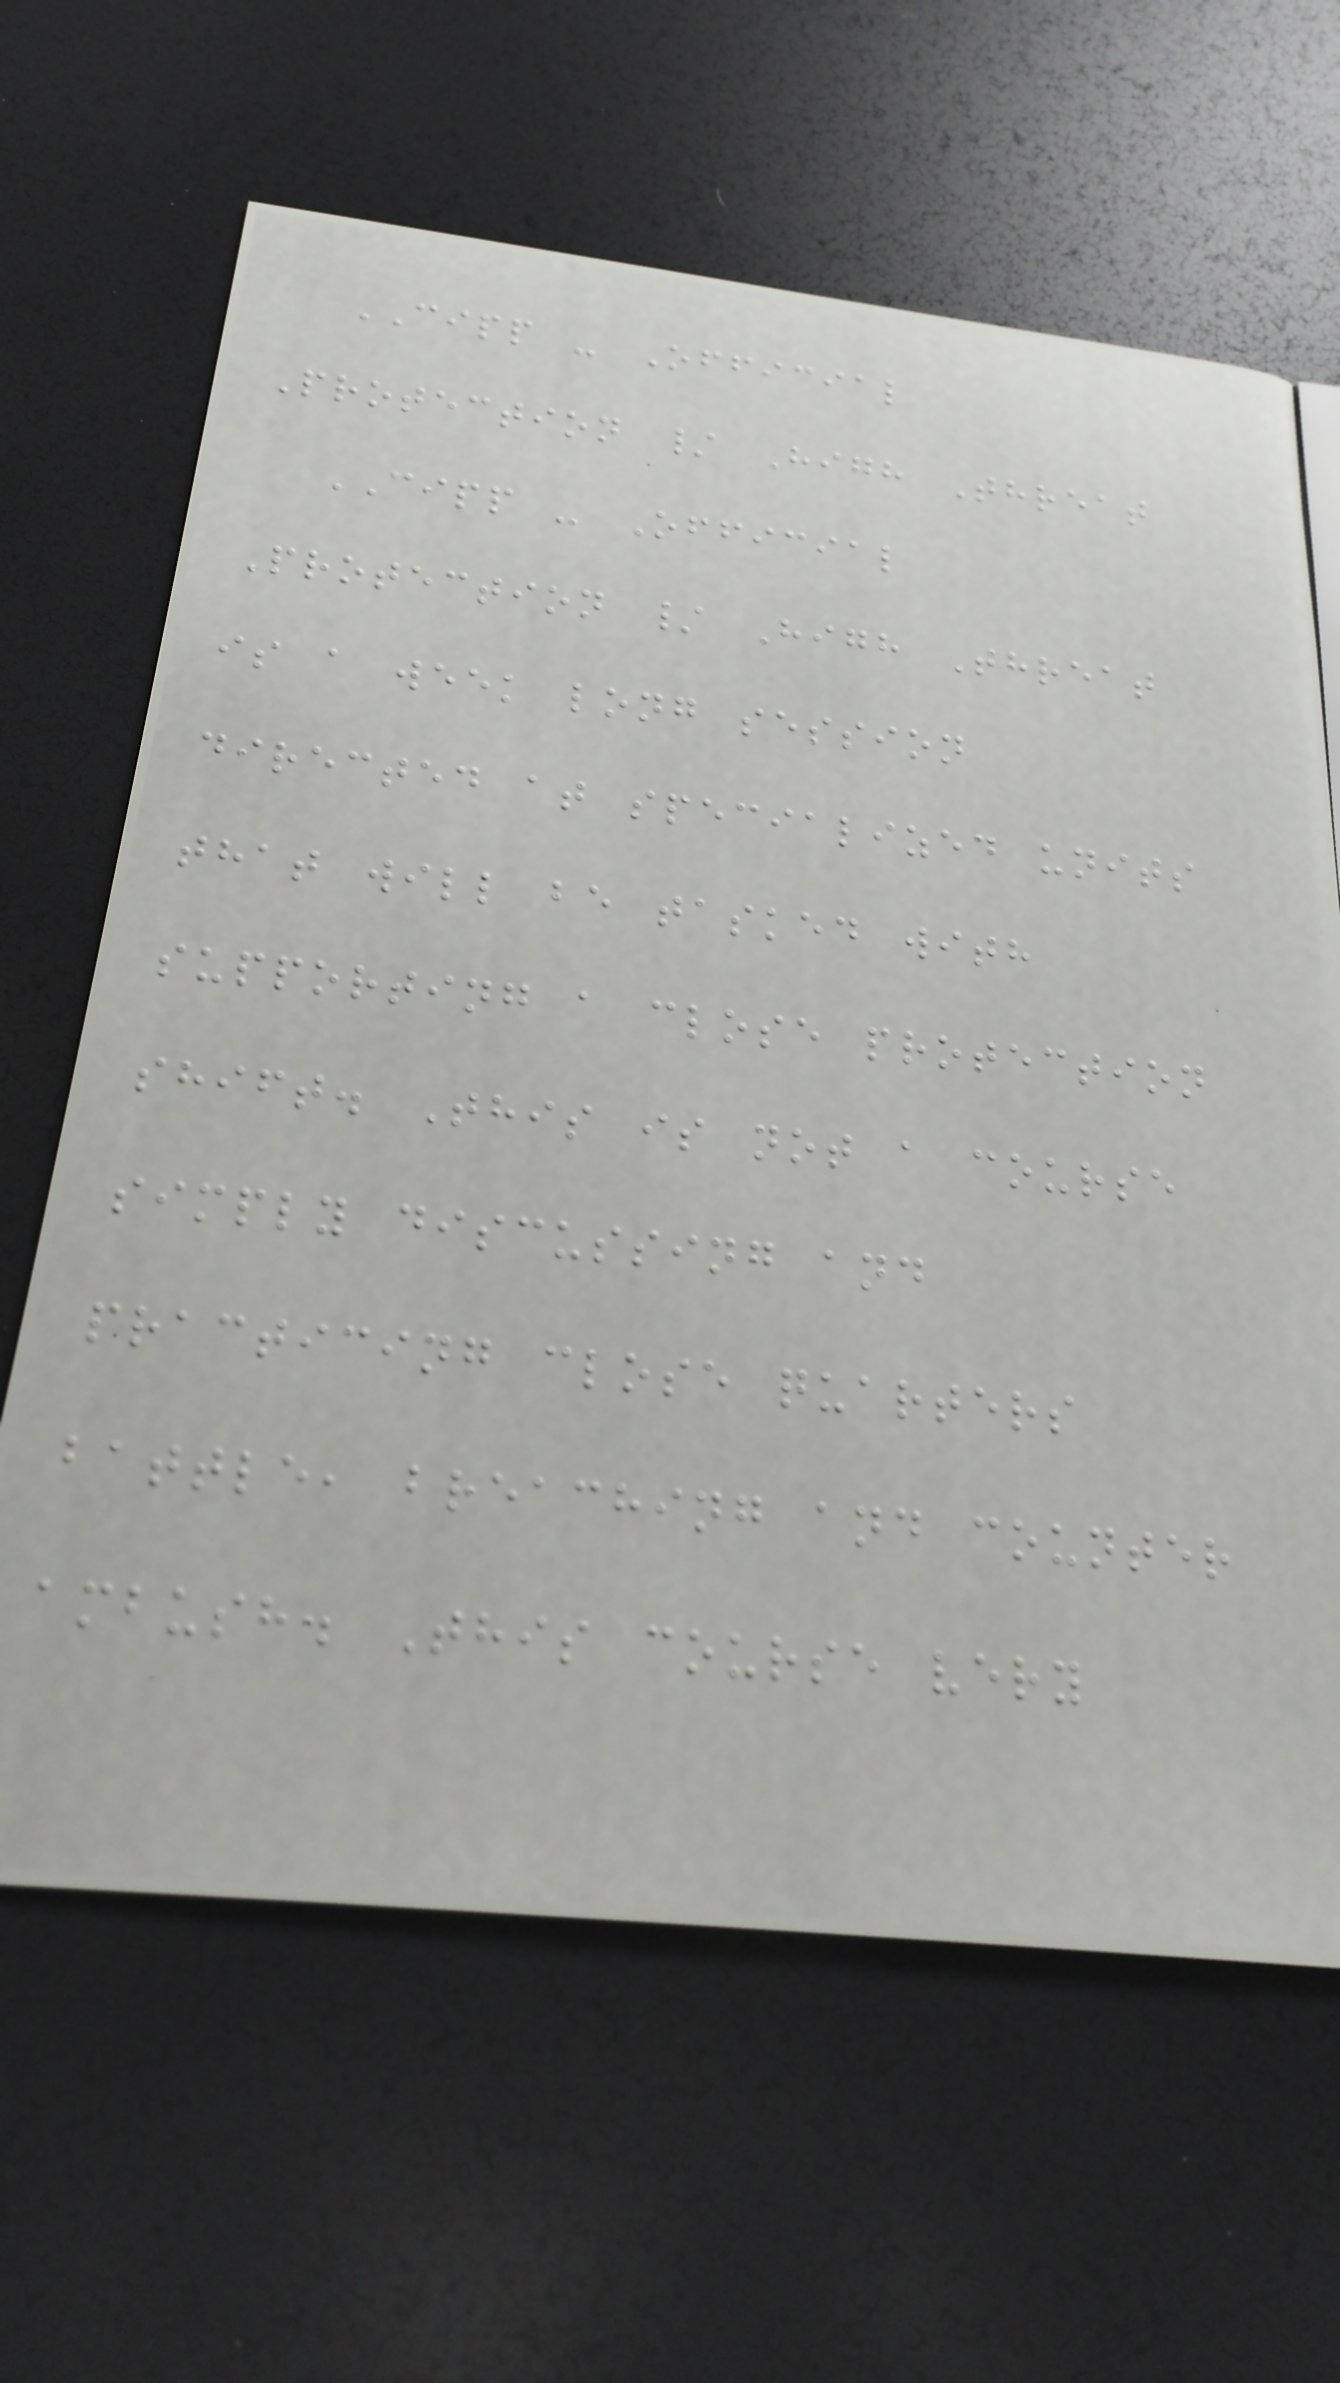CIPP - Official
Protection / High Threat
CIPP - Official
Protection / High Threat
is a week long session
directed at specialized units
that will be tasked with
supporting a close protection
shift. This is not a course
simply discussing and
practicing close quarters
battle, breaching and counter
ambush. This course very
